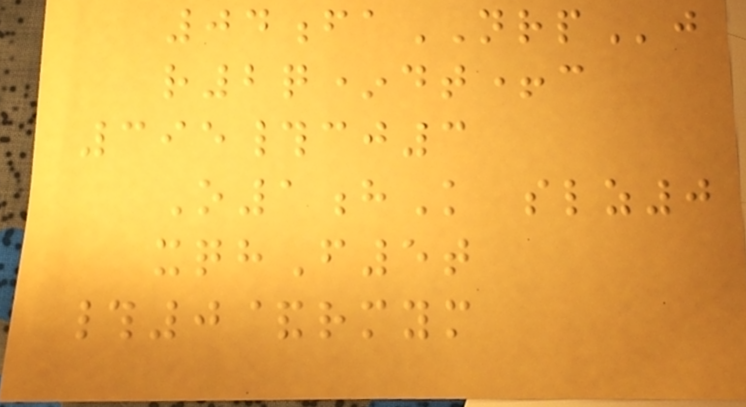04faNRPj
r2q*dt+c
395#cj3
O1hK slz0
xqhF5t
#0&rmym
